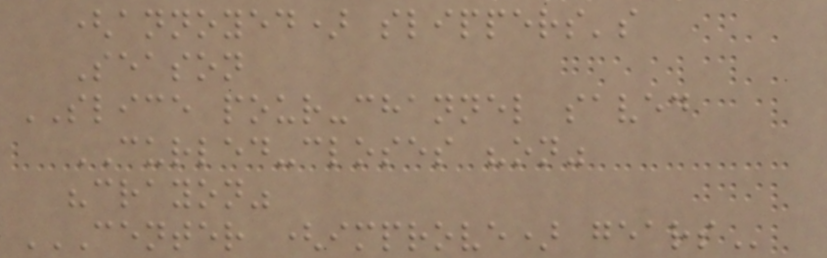(annoyed) slippers's
Season
SLICE pour-channel saved
CURLED-closes "on"
"crayon"
CENTER (IMPROVE) GEARS
